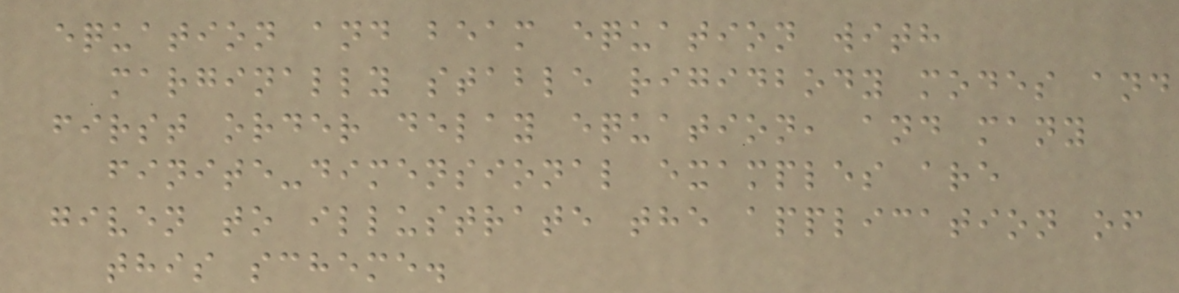equation and beam equation with
marginally stable rigidbody modes and
first order delay equation, and many
finite-dimensional examples are
given to illustrate the application of
this scheme.
